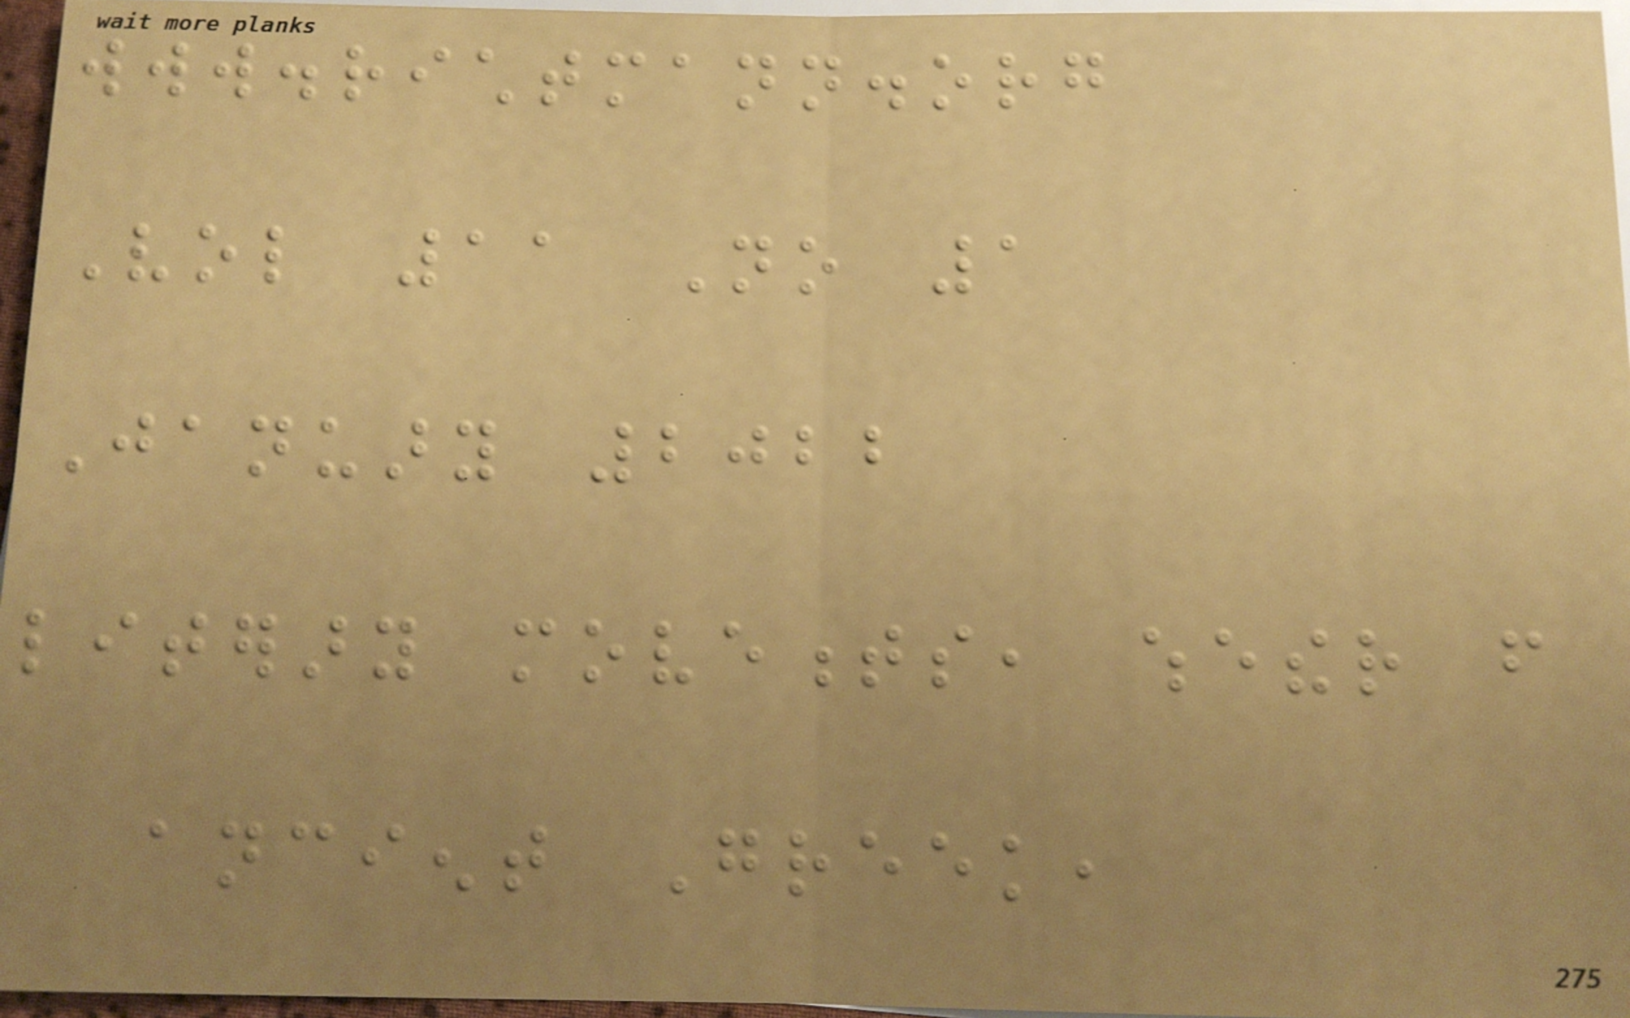www.richtmann.org
Vol 11 No 1
January 2022
literary movements, whether from
ancient Greek,
